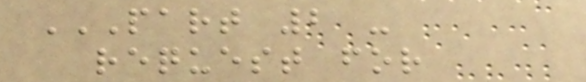PART 2 -
REQUEST FOR
